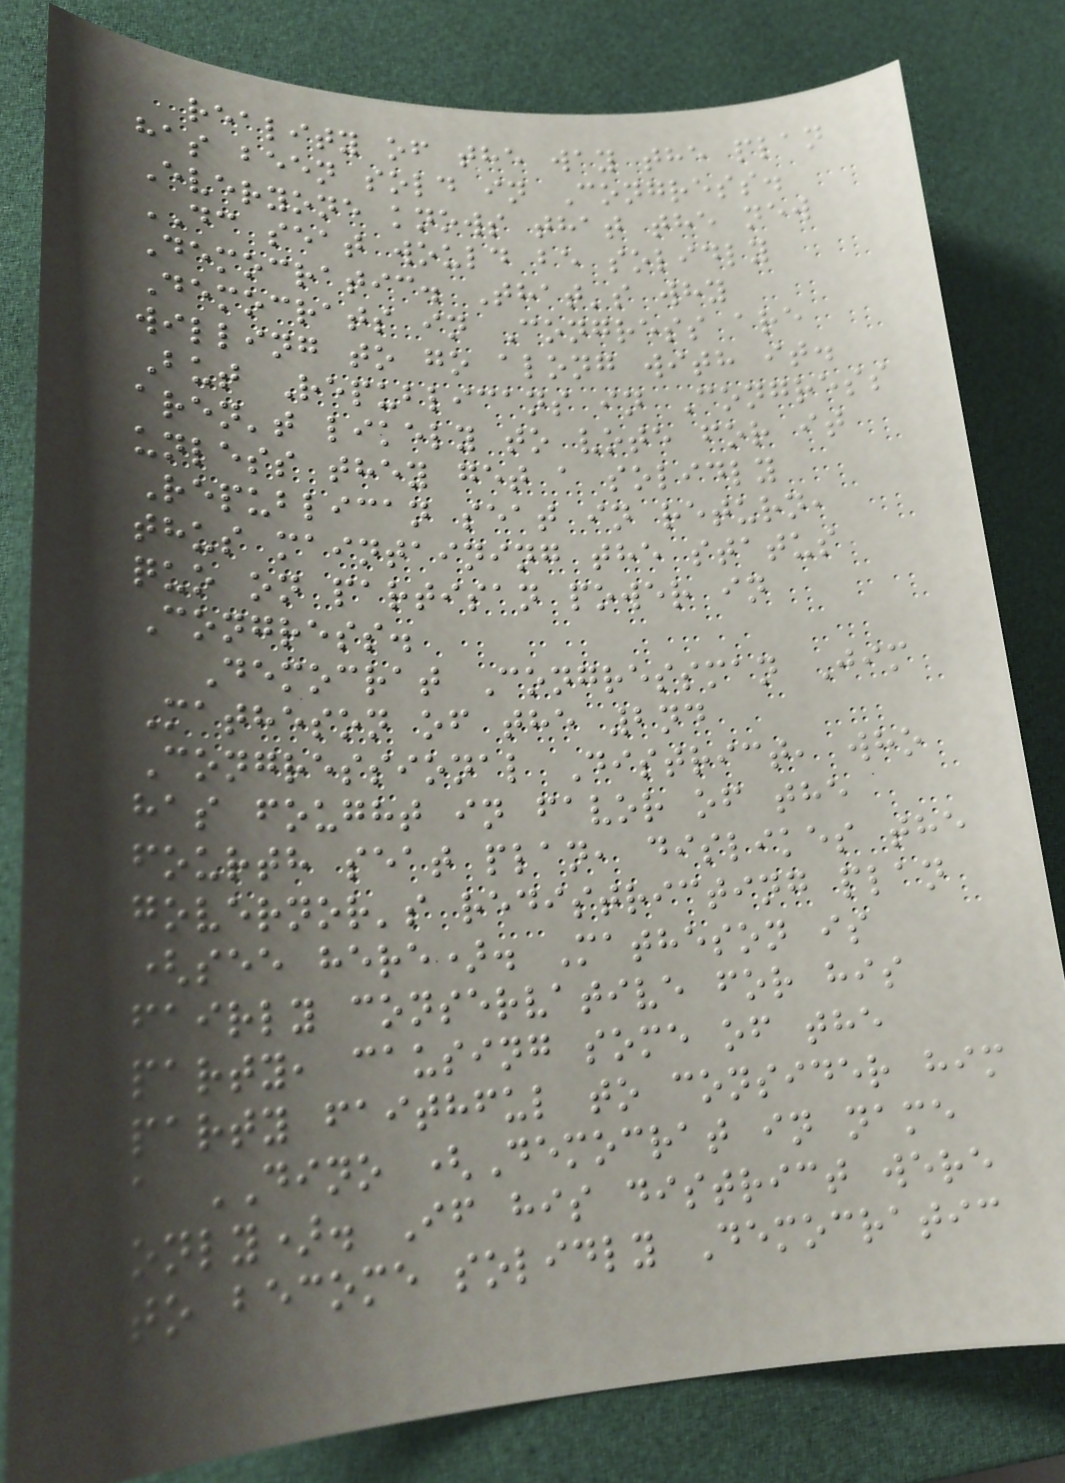reality of the way the plan
has been sold in Congress.
Everyone knows that the new
DC seat would be solidly
Democratic. That's why
Democrats in Congress are
willing to go along with it.
But Republicans in Congress
aren't likely to vote for it
unless they get a solidly
Republican seat in return,
thus maintaining the status
quo on partisan power in
Congress.
Democrat Congressman Jim
Matheson of the 2nd
Congressional District, who
has fought in favor of the
fourth seat plan, dislikes the
governor's redistricting plan
(see here). Matheson is
fairly conservative for his
party, causing some of the
party faithful to consider him
a DINO (Democrat in name
only). If his district were
to become solidly Democratic
